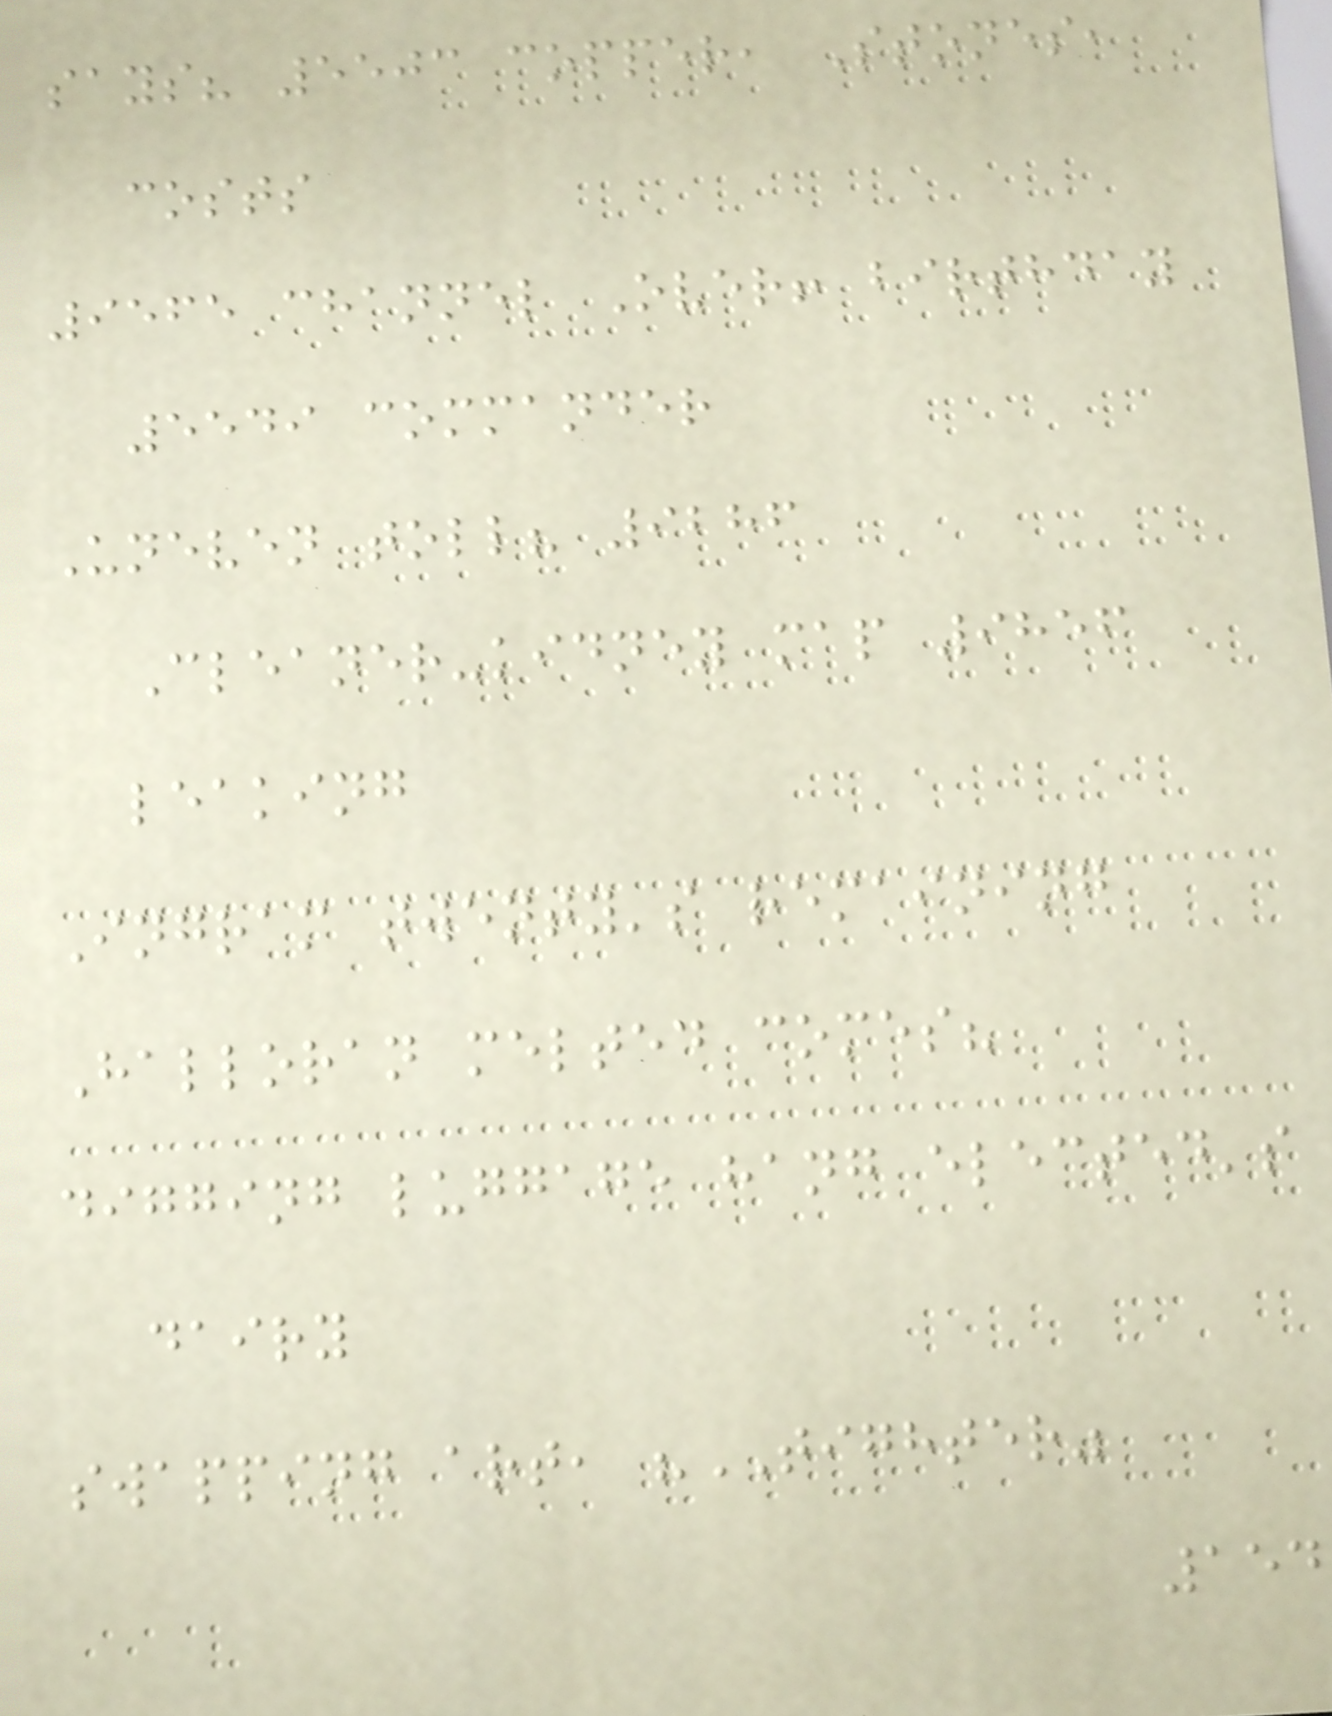says? 5503 copper, Stones,
costs
9565 channel Over! birthday
5549 commander
Uneven toll? 9286
Cleaner-kidney map 9856
leaking
Ingram twenty's remaining
Halloran melted comes?
digging luggage hang elected's
dairy
swapping art, "TIGHTER"
154
